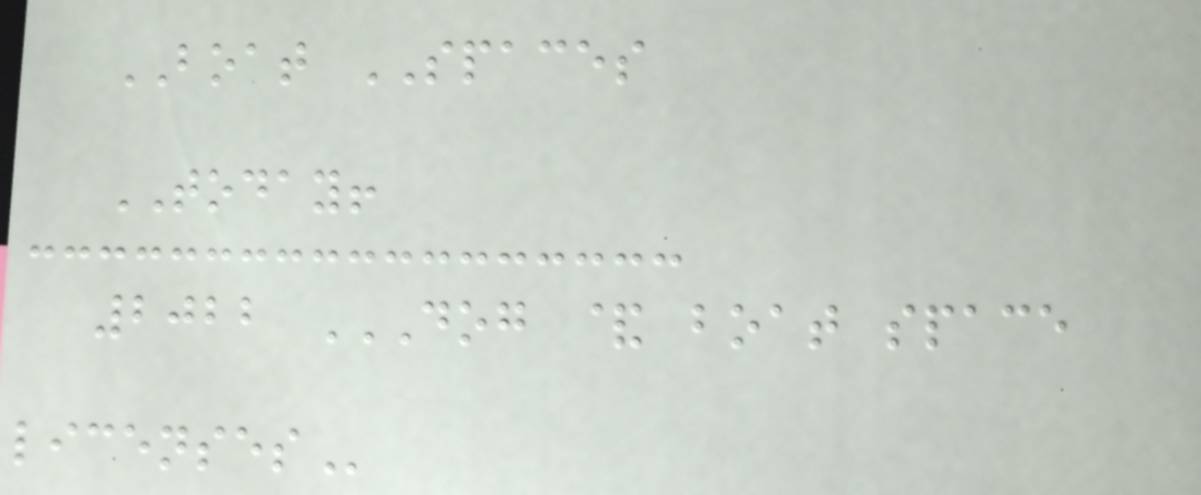BOAT SPACES
TODAY!
2022 DOG & BOAT SPACE
LICENSES
